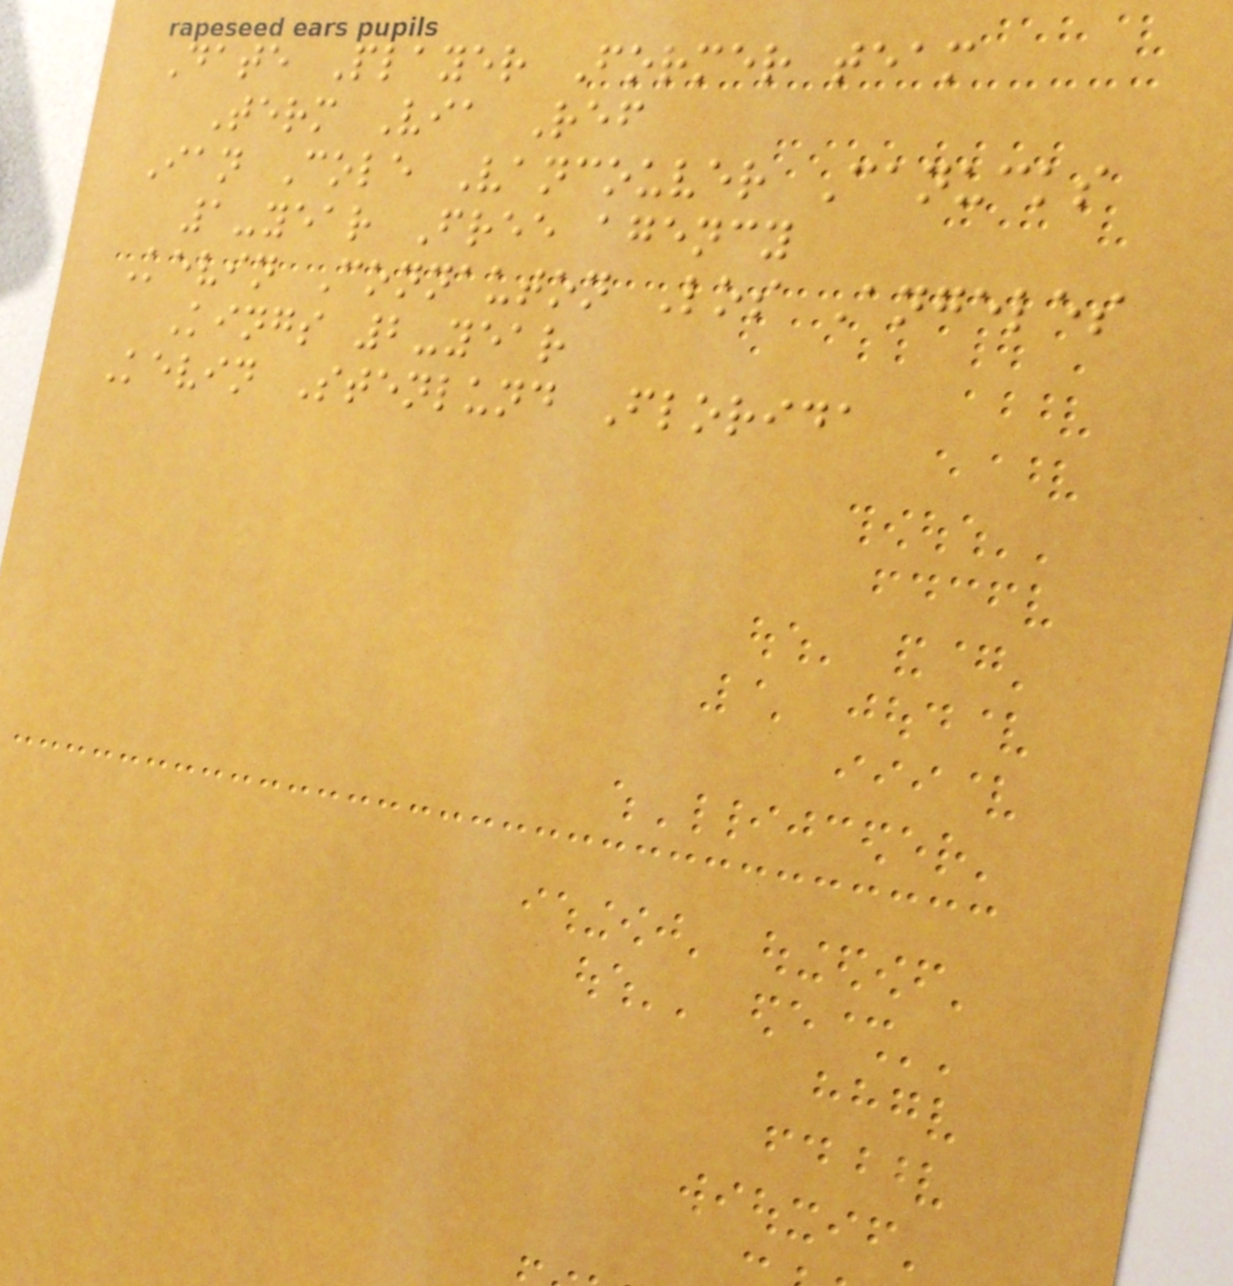Date Player Former team
Term Via Ref
Ian Cole Vancouver Canucks
1-year Free agency
Kevin Connauton Los Angeles
Kings 2-year
Kevin Stenlund Florida
